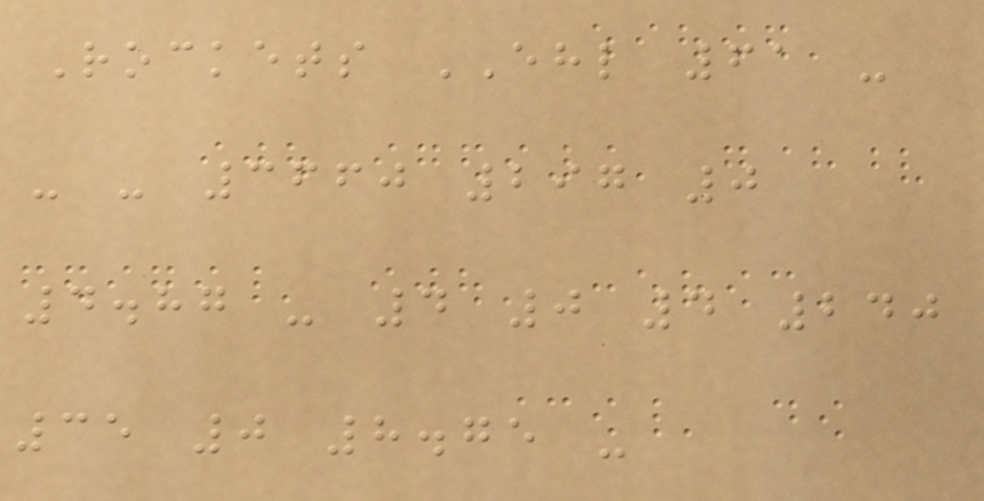Rockets EHL 61 -
- - 3660 297 0
4.87 - 4 0 4 240
35 0 8.75 -
